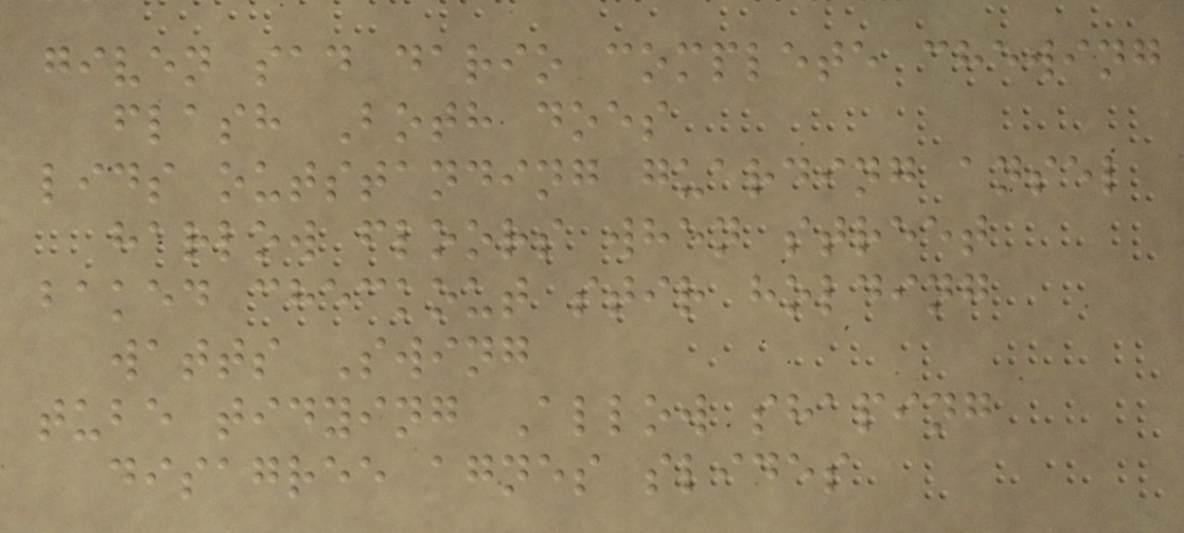given sad dario complete chewing
flash Both does
lids outstanding guarding ansel
harlow floors when street
baked checkout stir holding
watts Swing
tube tidying Allow shaping
disagree agnes slides
